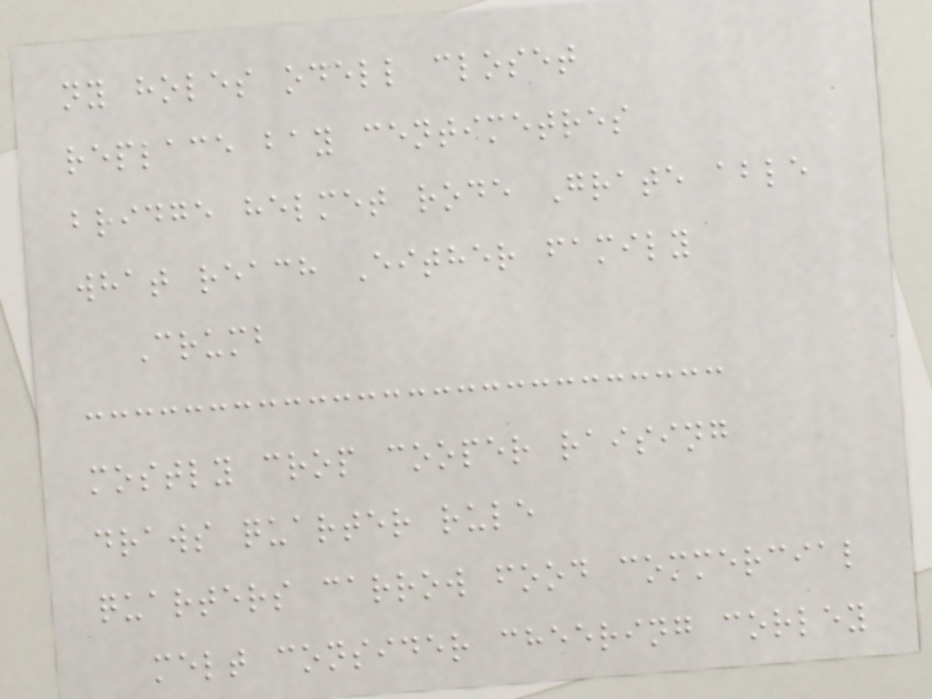ny holes odell closet
replace bay centimetres
bridge helmet rode Grate able
what reach Either family
Crumb
mostly crop cooper raising
draws quarter rule
quarters carrow food commercial
melt consider cheering corley
